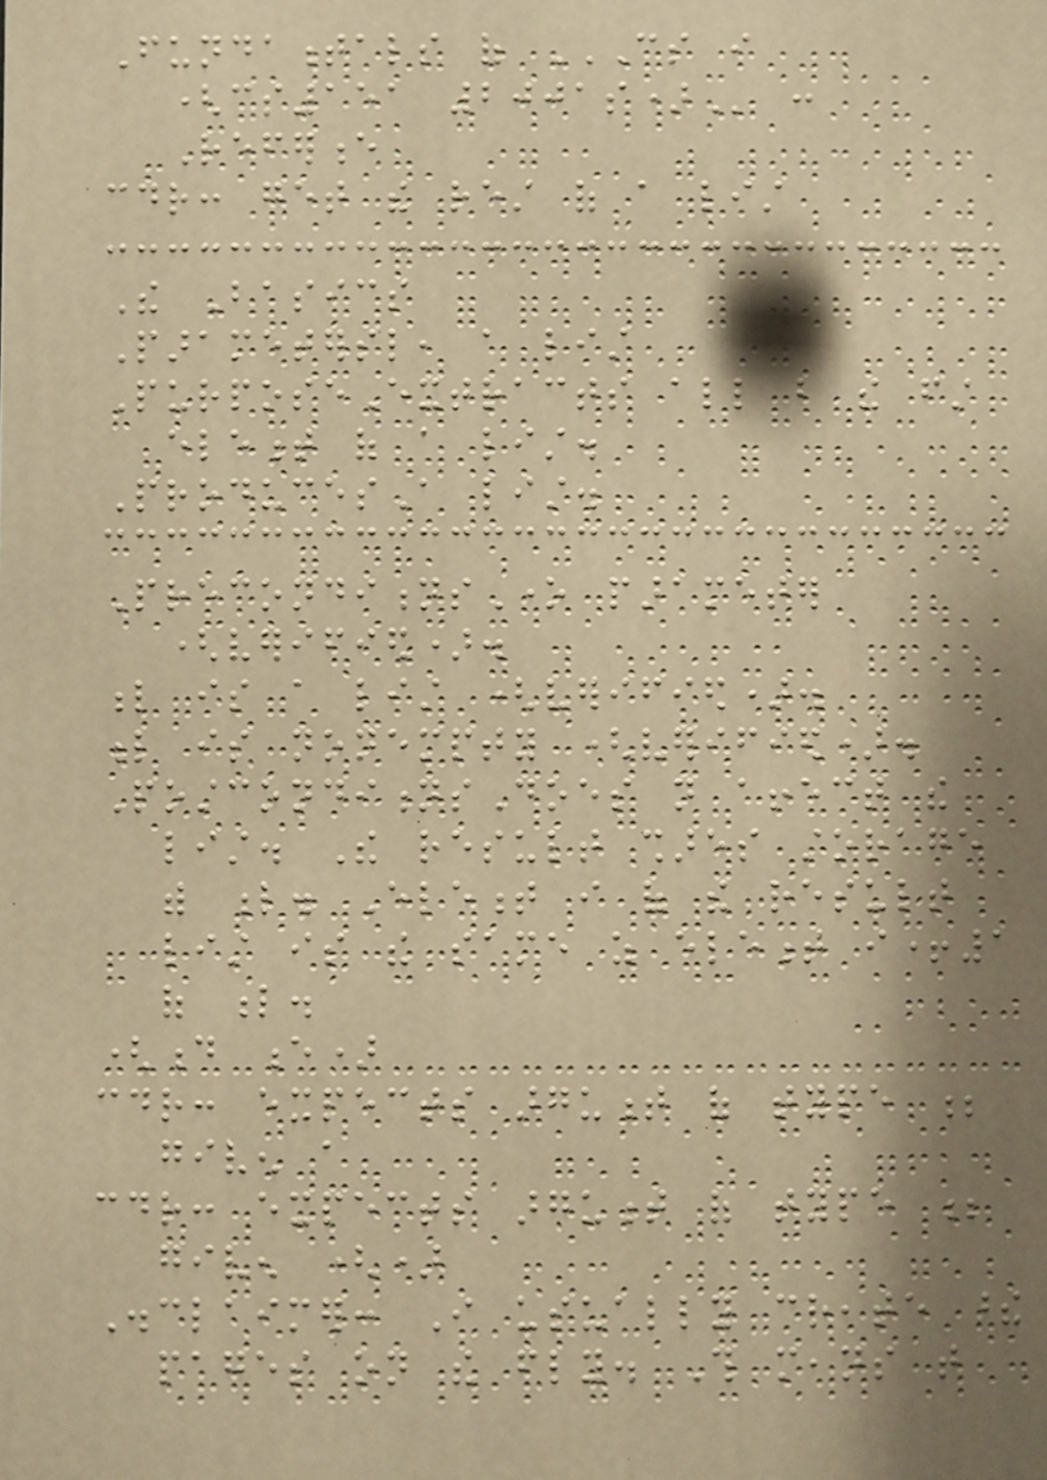Fundamentals of CS I
(CS151 2001S) :
Reference
cdr: get the rest of a list
The Basics
Parametersl, a list
PurposeExtracts all but the first
element of a list.
ProducesA list.
PreconditionsOne parameter
(verified).
l is a list (verified).
l is nonempty (verified).
PostconditionsDoes not affect the
list. The result shares storage
with l. Element i of the result
list is the same as element i+1
of l.
(d e)
cdr: expects argument of type ;
given a
cdr: expects argument of type ;
given ()
Disclaimer: I usually create these
pages on the fly. This means that
